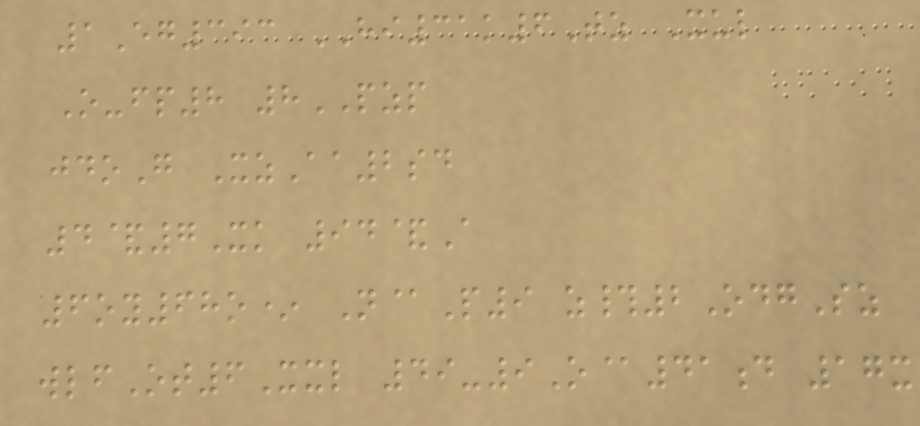1Eg393 HI31k6Tz Xul
O-fp8 8PZP
jdoG XzAa2sd
4&7Xk 94&A
6oy68o* N@P9 z#2OdgSz
wlfOt6Xxl 49-9O@41d 17x
